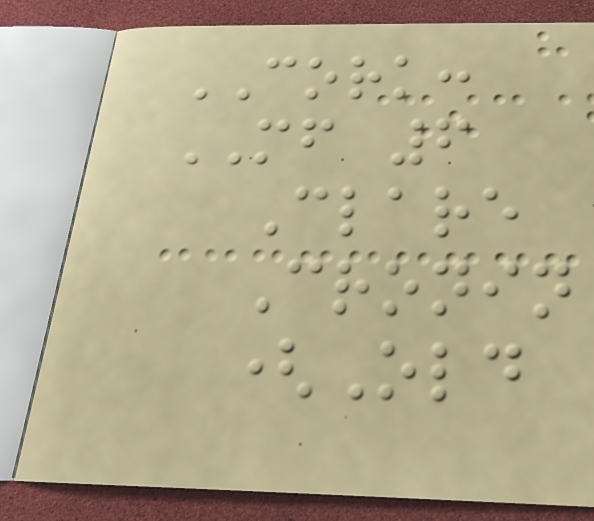CORK:
MF 6
Clare
Cronin
(Old
